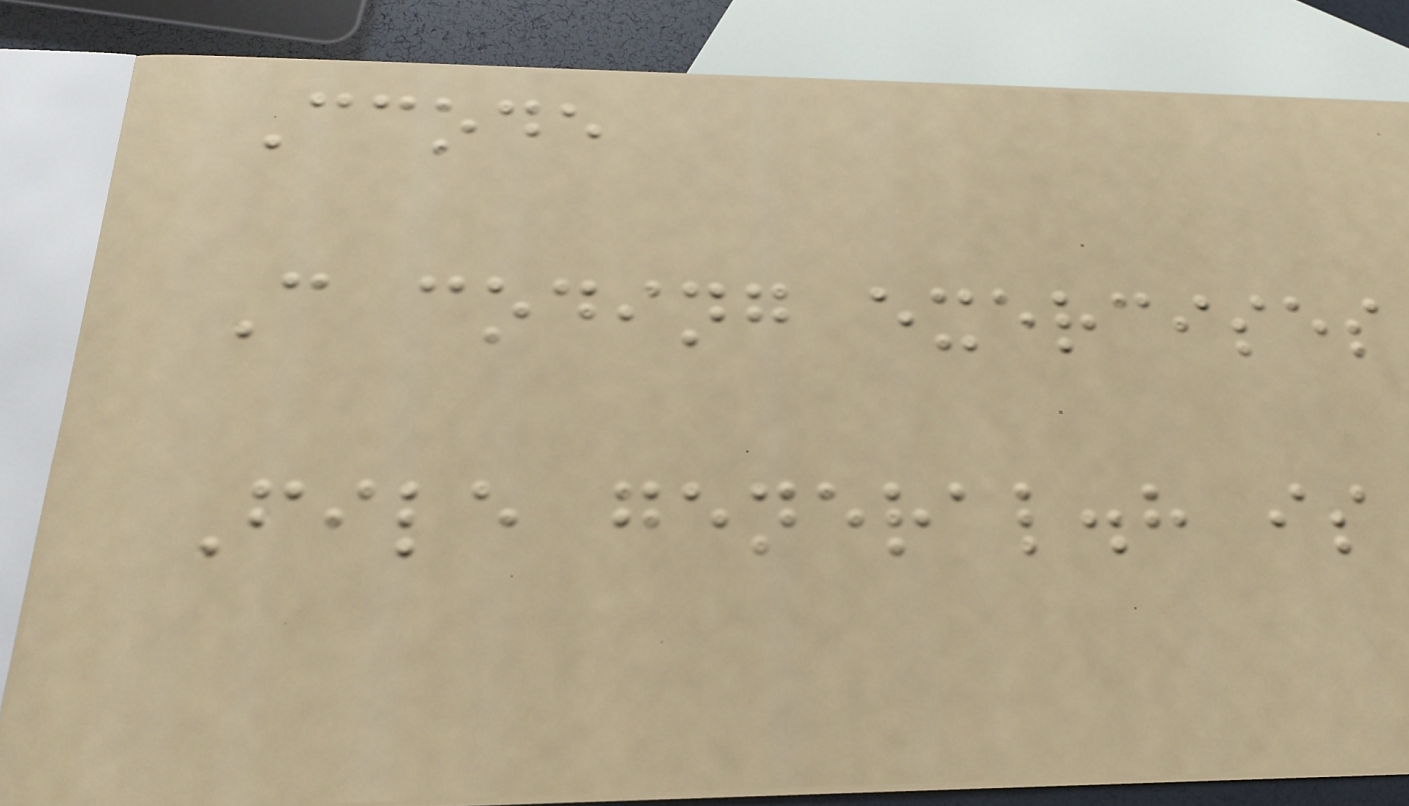Ccode
C coding exercises
File general.h is
